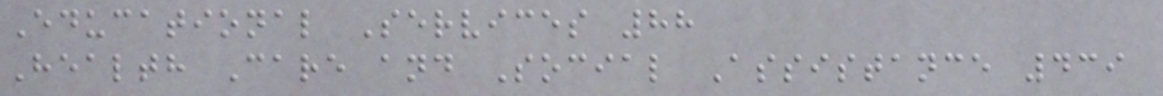Educational Services 88
Health Care and Social Assistance 439
